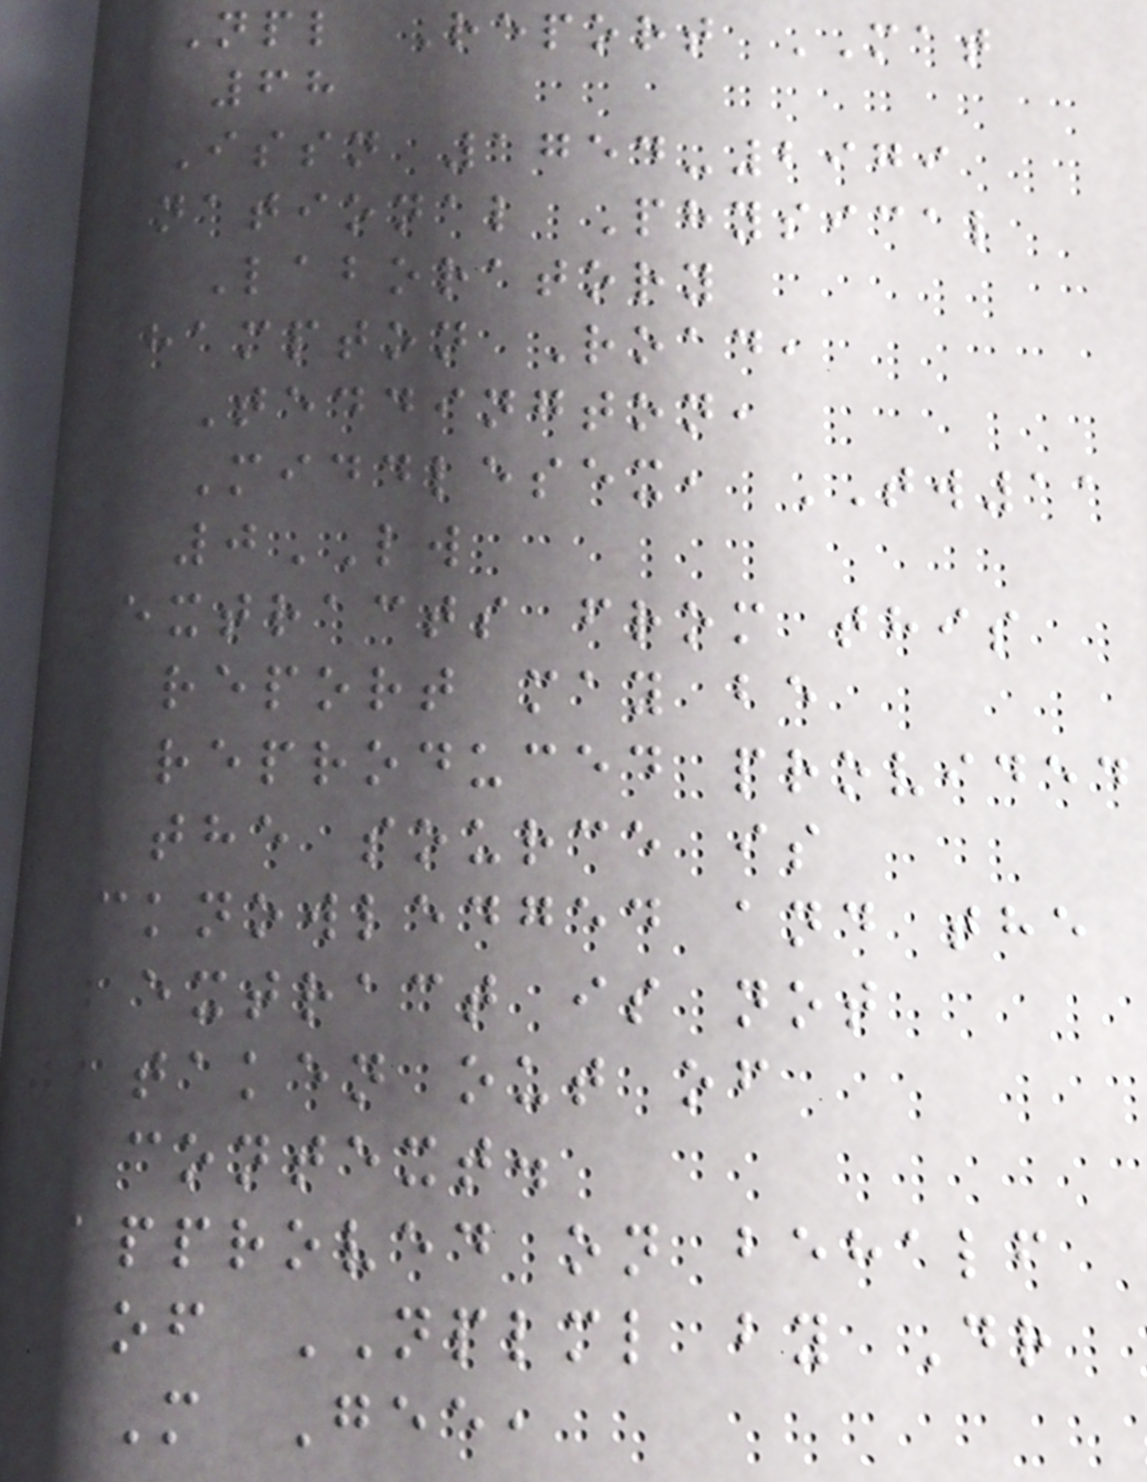NPL Report MAT
68
ISSN 1754-2979
National Physical
Laboratory
Hampton Road,
Teddington,
Middlesex, TW11
0LW
Extracts from this
report may be
reproduced provided
the source is
acknowledged and the
extract is not
taken out of
context.
Approved on behalf
of NPLML by Dr
M Gee,
